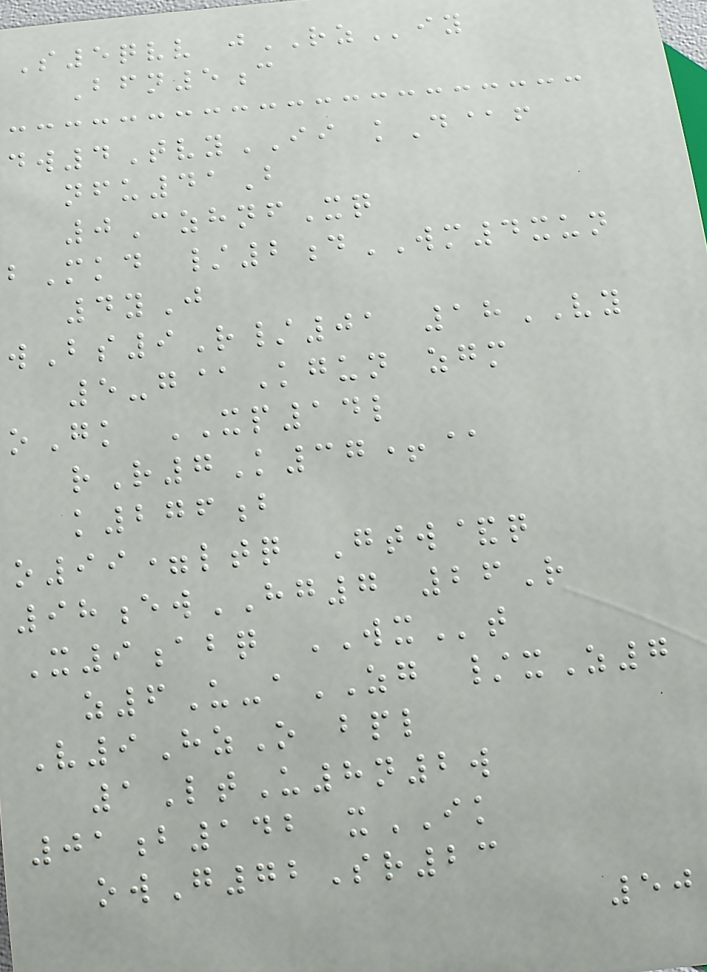S5qvv jRZiy
Bfn5c
dw4TvyII kD@f
nfu41B
0CzhnfXq
bMkd /2dWM4xun
4yJ
wBs9R/01 18VY
5-g@Kgun zgm
oGk XP14l
rR7K37+@
k276b
o99=ltq Gtw&q
98ewHG7 26R
X9abq WXt
z6U-aZG /xZ7
V9HzO bpl
1LtU8n2w
01b142 xIK
owG72Sr23
50
